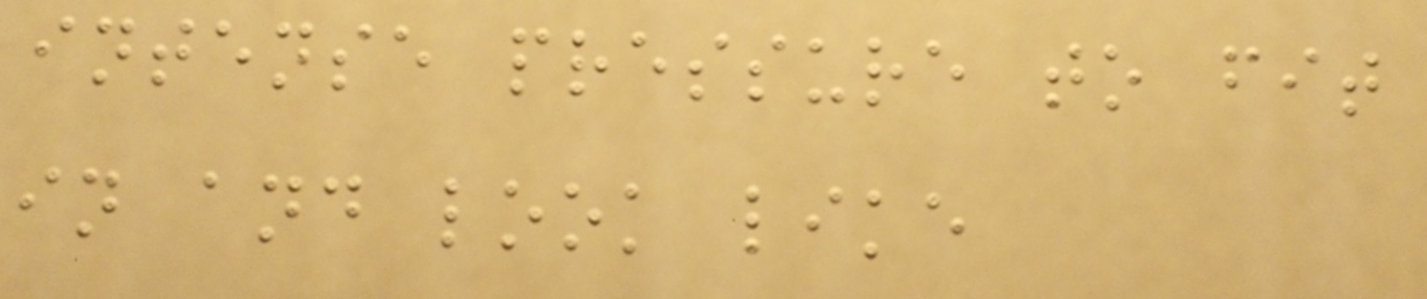intense pressure to fit
in and look like
